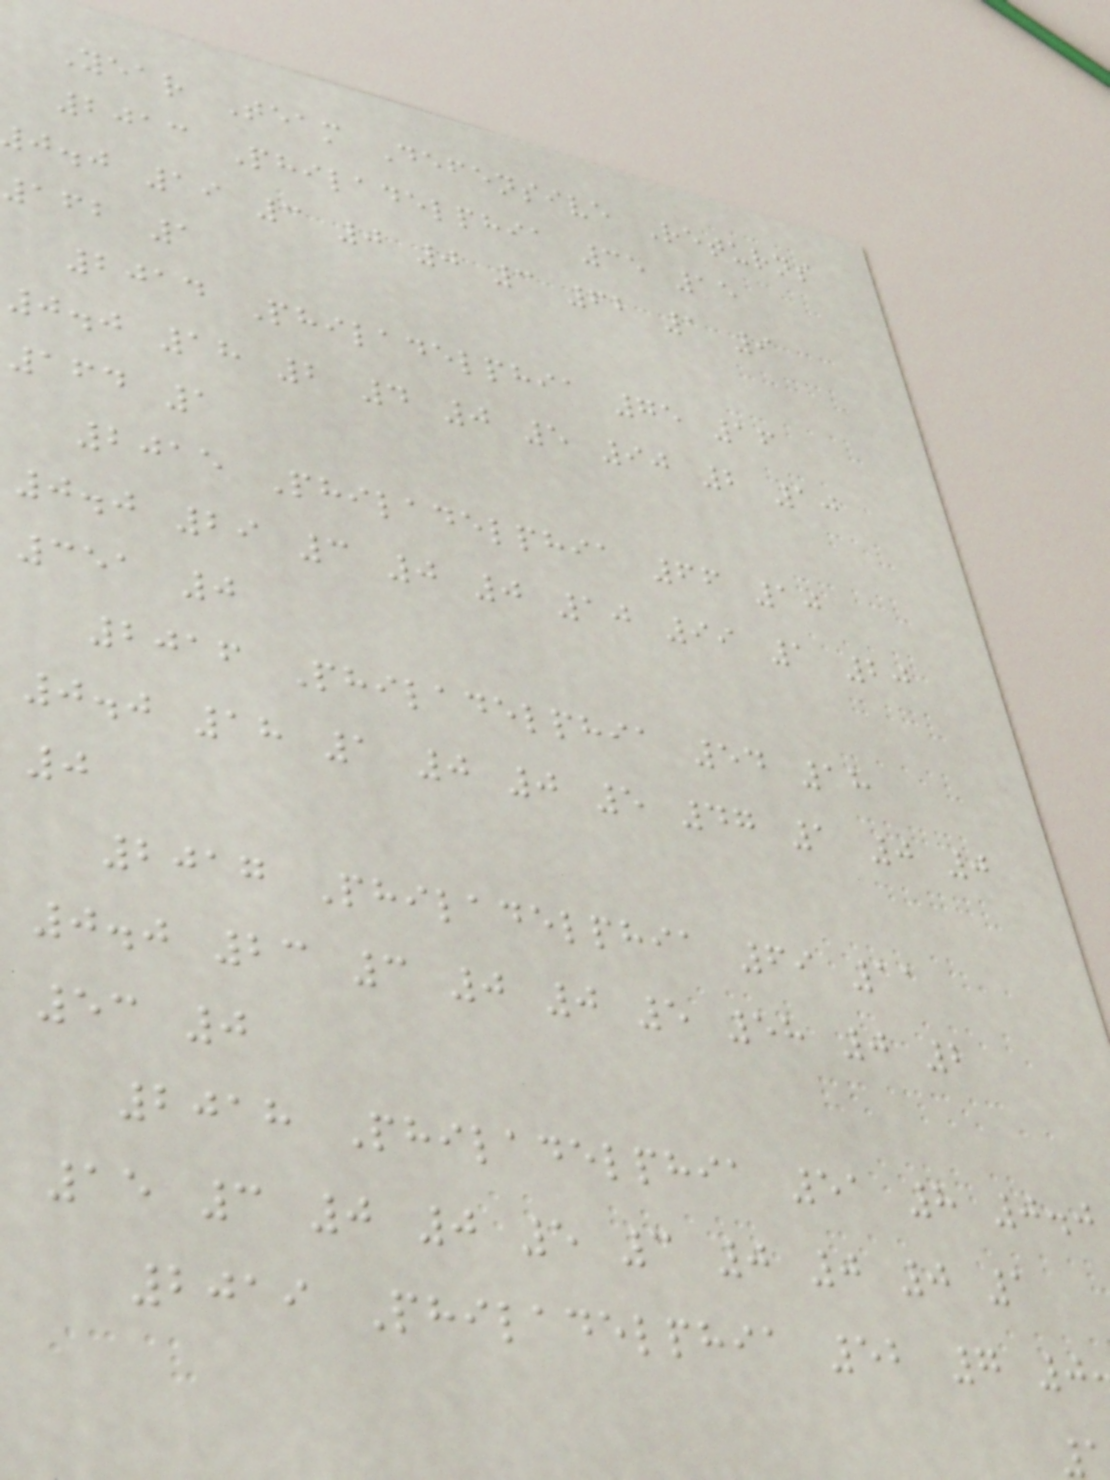Year Team Defensive Returns
2013 Philadelphia 35 15
j.j 19 3 0 0 3 62 1 9
162 1
2014 Philadelphia 75 16
0.0 18 2 4 0 5 90 2 10
164 1
2015 Philadelphia 66 10
0.0 29 3 0 0 10 99 1 20
351 0
2016 Philadelphia 54 18
0.0 18 1 0 0 5 47 1 0 0
0
2017 Philadelphia 69 11
0.0 23 3 0 0 5 58 0 2
53 0
2018 Philadelphia 51 8 0.0
15 3 0 0 5 3 0 0 0 1
2019 Philadelphia 52 7 0
